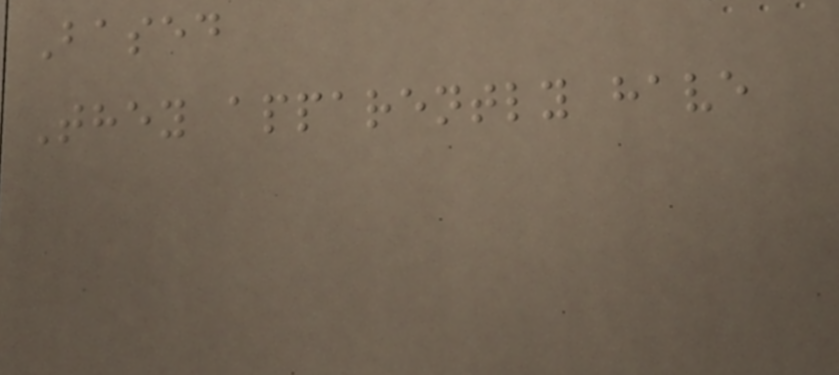Based
They apparently have
